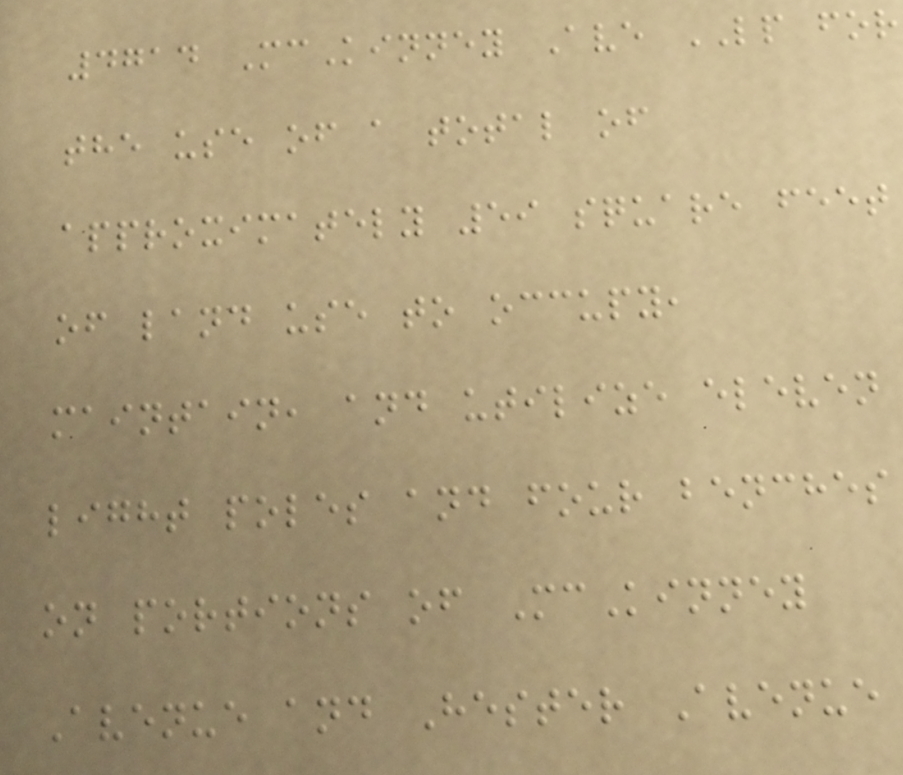4714 McKinney Ave LP for
the use of a total of
approximately 59 square feet
of land use to occupy,
maintain, and utilize eleven
light poles and four benches
on portions of McKinney
Avenue and Hester Avenue
